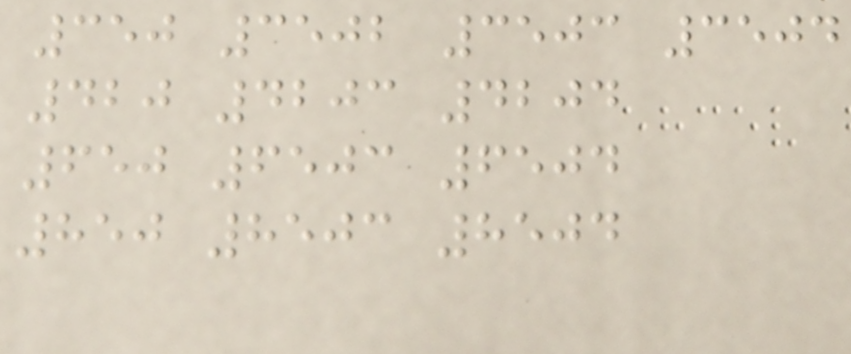350 3502 3503 3504
420 4203 4204
650 6503 6504
850 8503 8504
